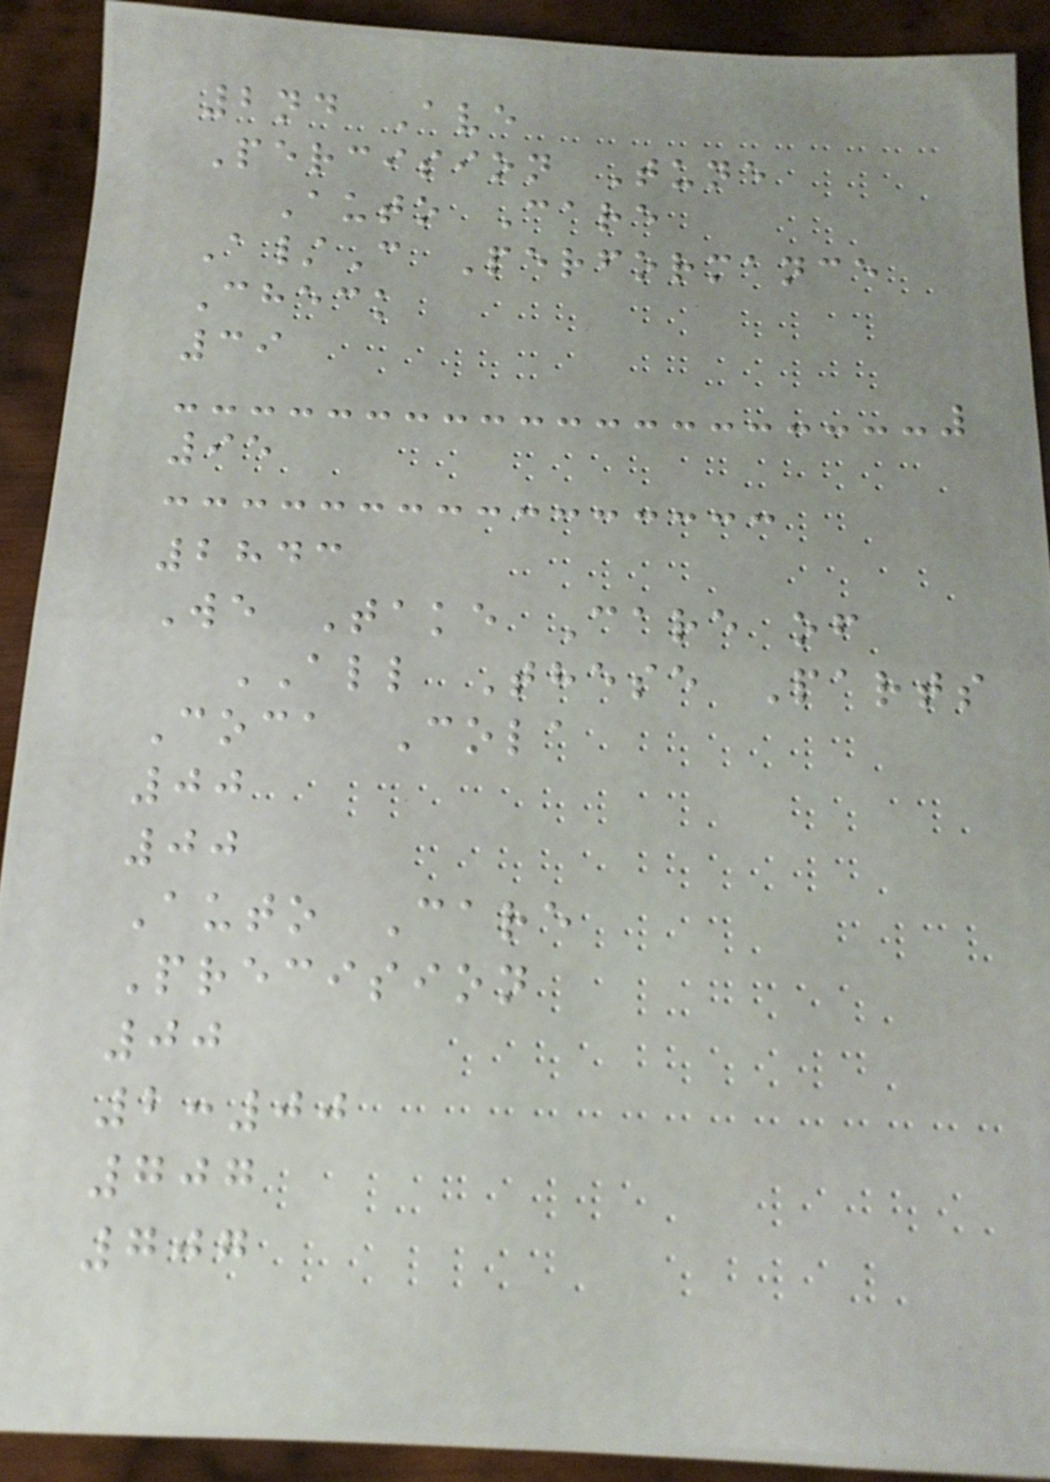2nd Ave
Percision Tune
Auto Care
A/C Performance
Check
39
95
2843
We Take Care of
ALL These Parts
Coca Cola
00
00
Auto Care
Precision
00
2:00
707
707
